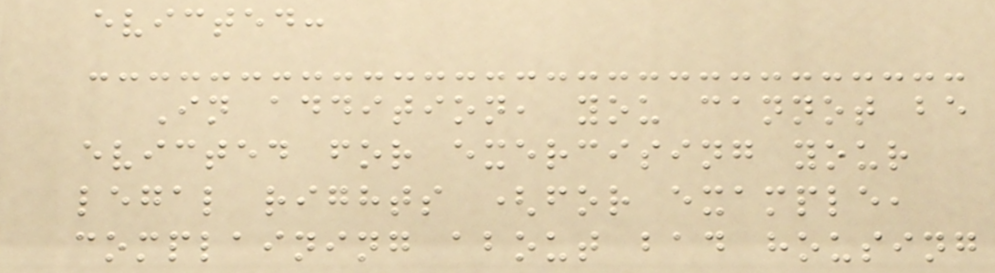evicted:
In addition, you cannot be
evicted for exercising your
legal rights (for example,
complaining about bad housing
